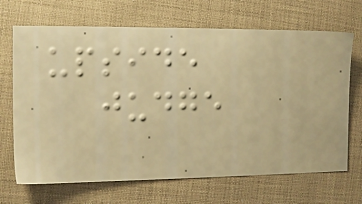upside
judge
